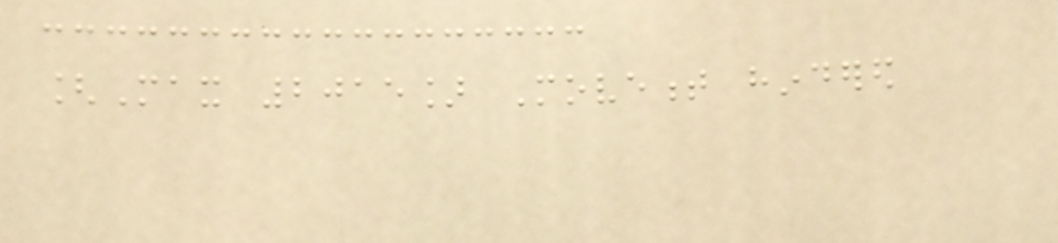[Max 2015] Movement hindered
